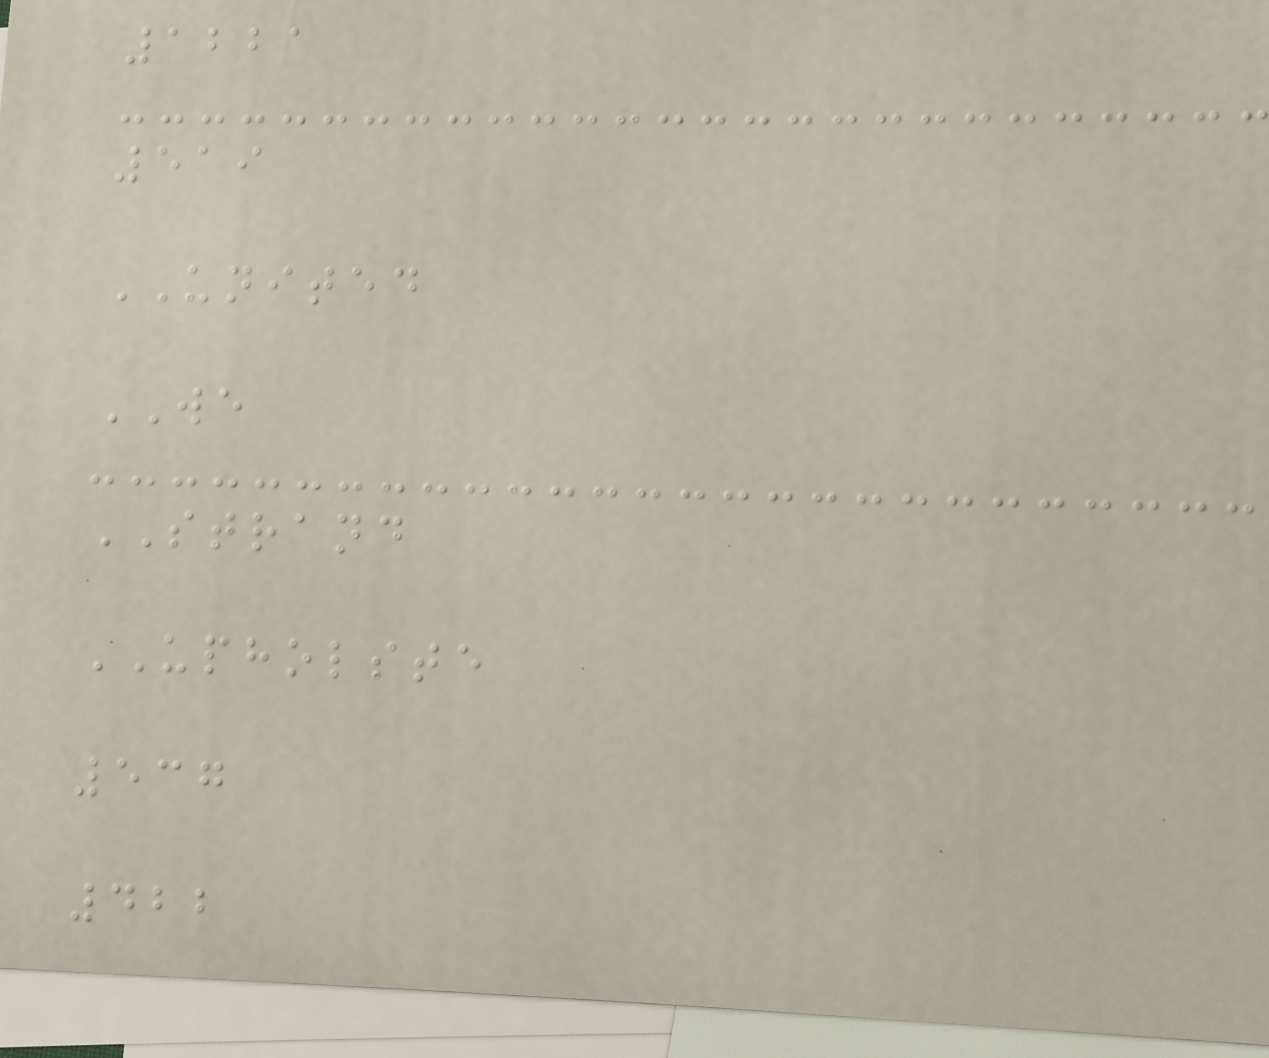1221
519
UNITED
WE
STRAND
UPHOLSTE
537
422
